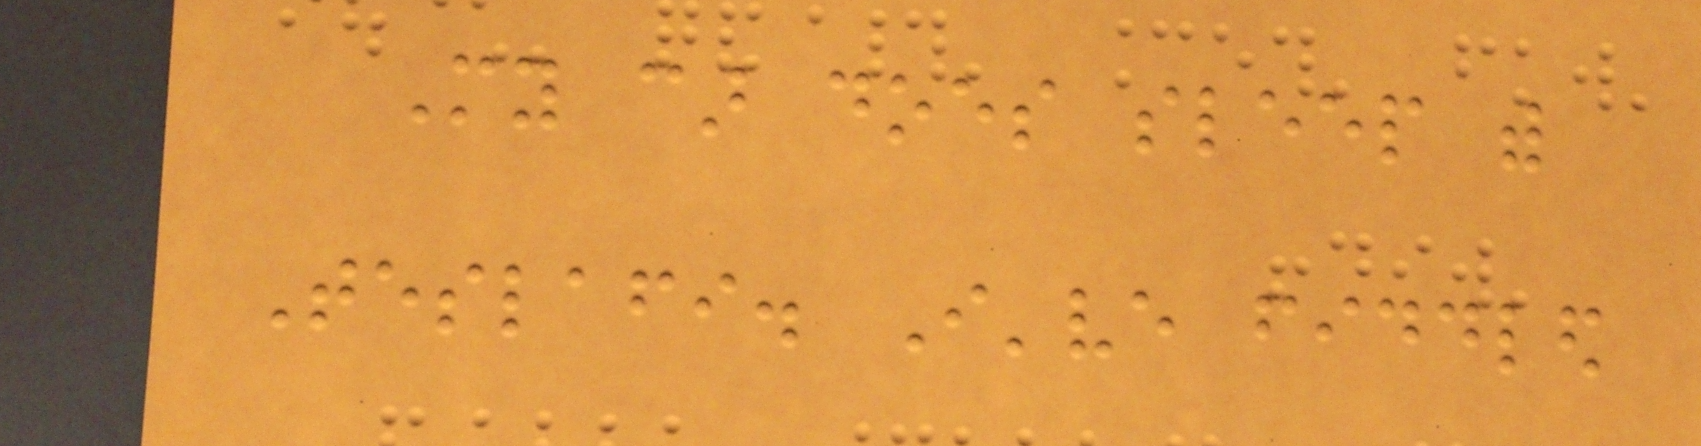My car does sleep with
Teslafi. I've fiddled
